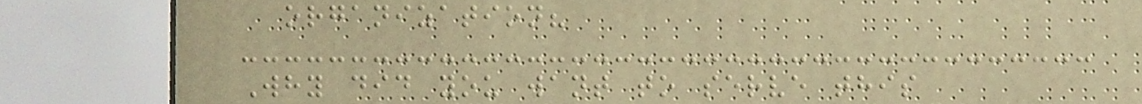organization?
Why did you want to serve this
